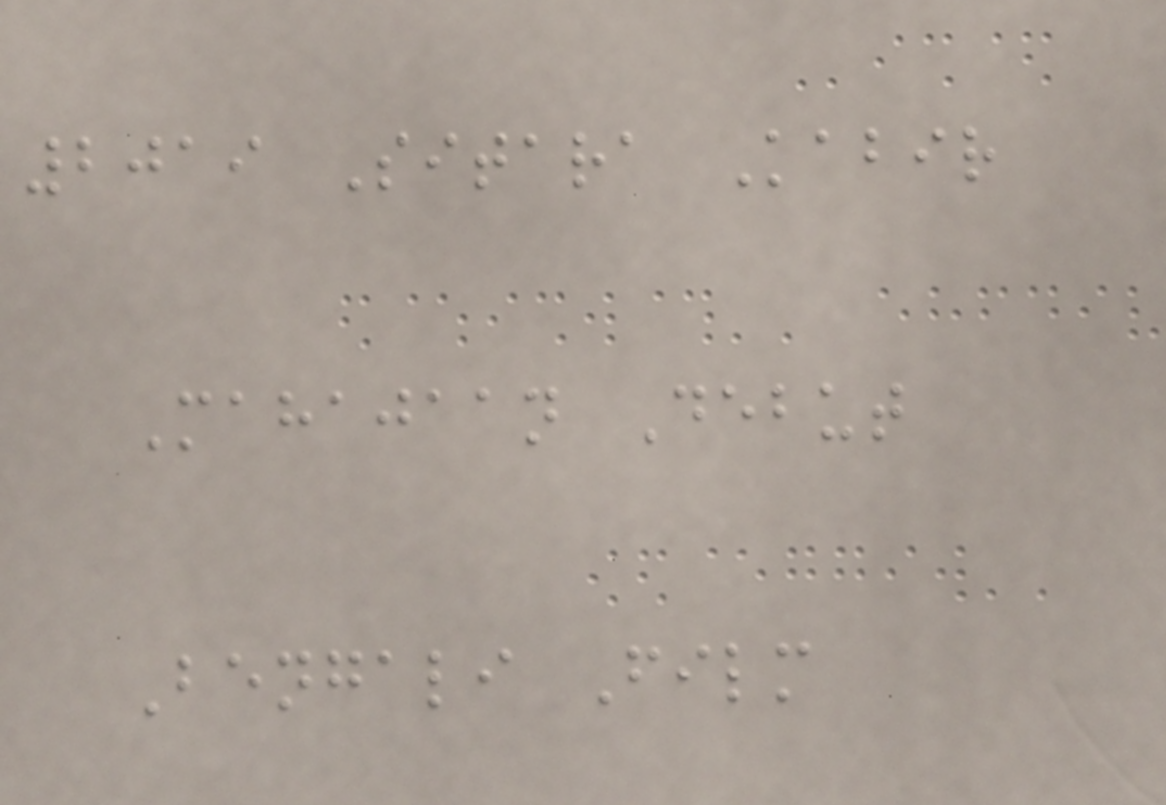2019 Sitara Kabir
Mahajaan Debut
Bengali Film
